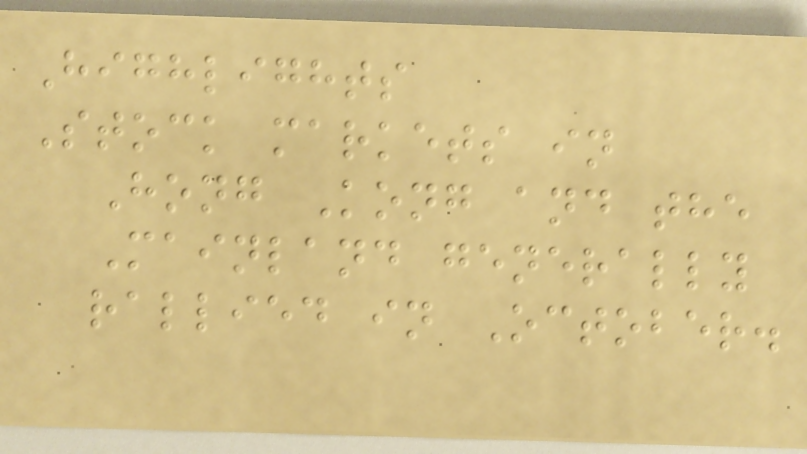Highlights
Stock markets in
Hong Kong and the
Mainland generally
rallied in October.
